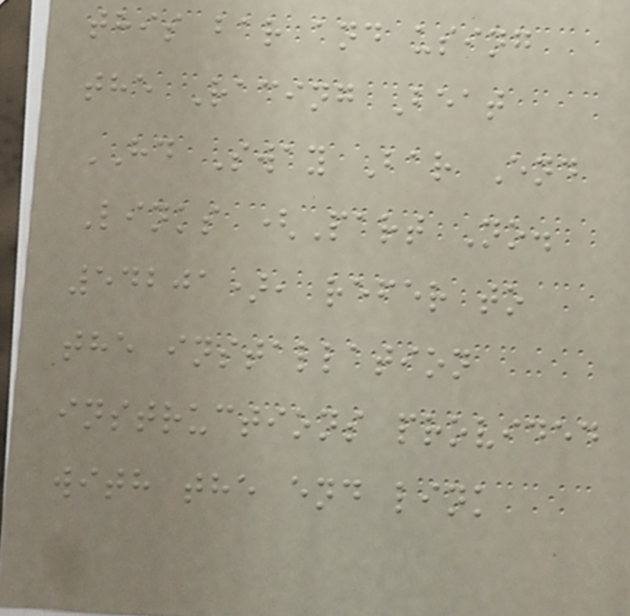this bar and using
the Racing Beat
HD Sway Bar End
Links (Part No.
54201), refer to
the installation
instructions provided
with the end link
